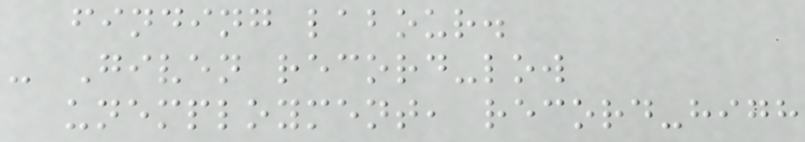finding labour.
- Given record-low
unemployment, record-high
